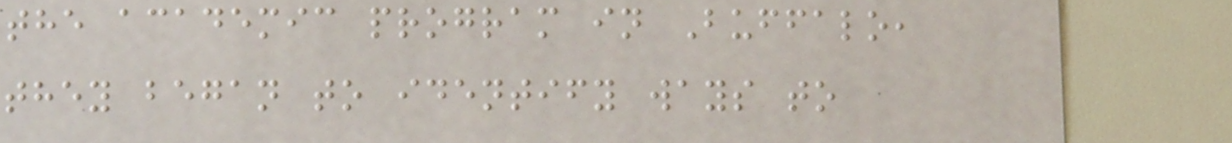the academic program in Buffalo,
they began to identify ways to
